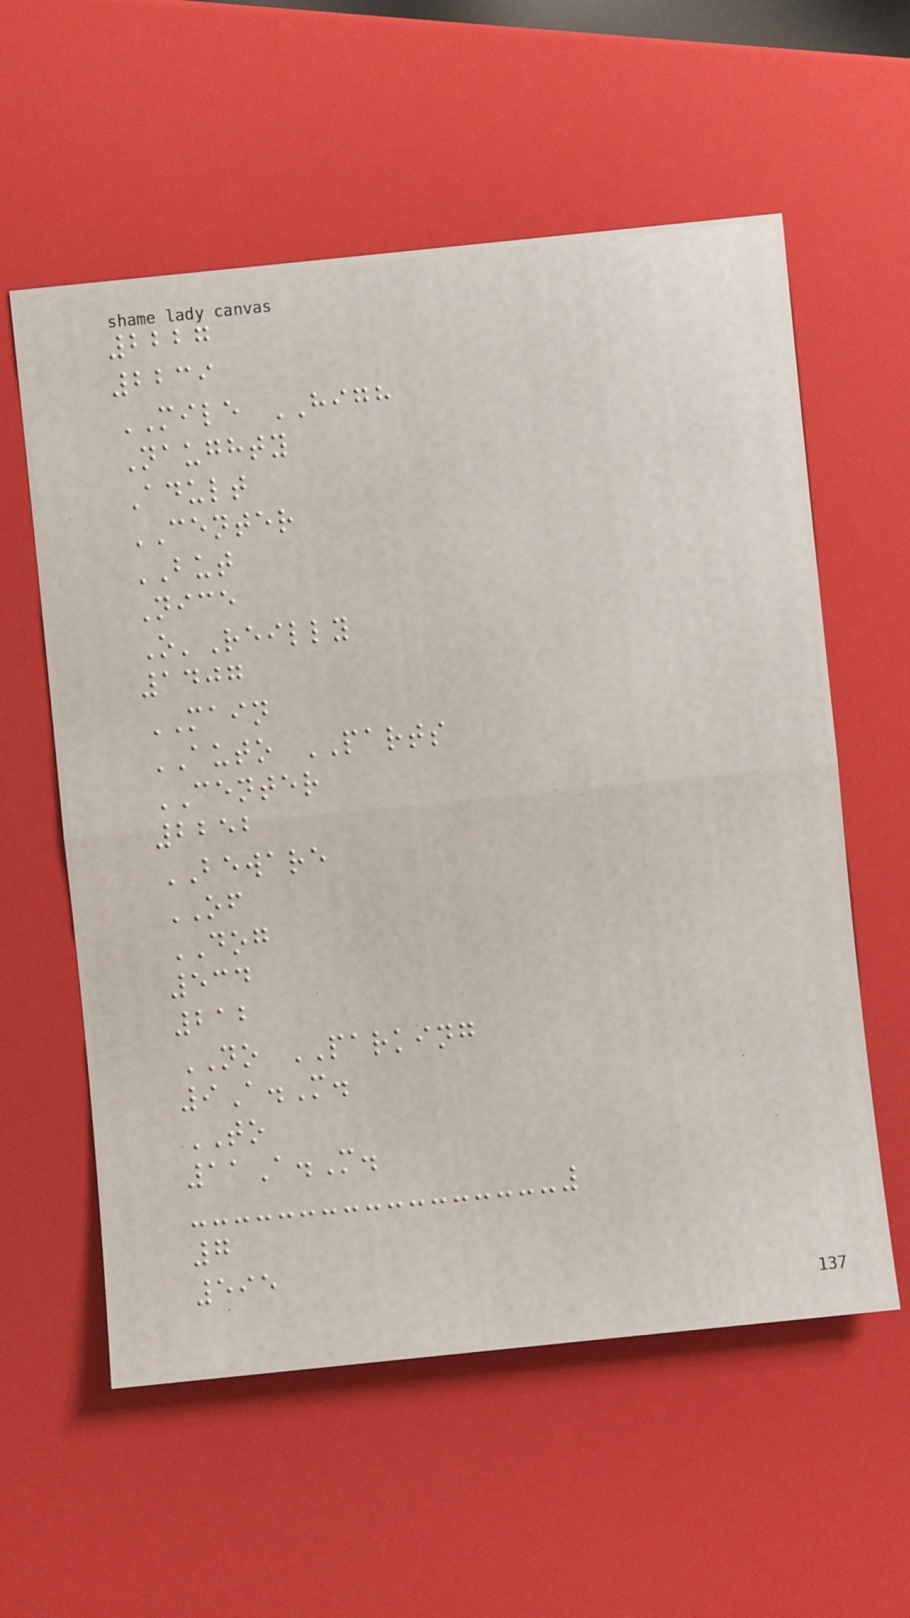2227
2239
MILE HIGH
Naughty
Adult
CENTER
BUT
Nice
O'Reilly
1407
MAIN
AUTO PARTS
CENTER
2252
BEWARE
OF
DOG
534
212
NO PARKING
9A.M.
TO
11A.M.
7
595
